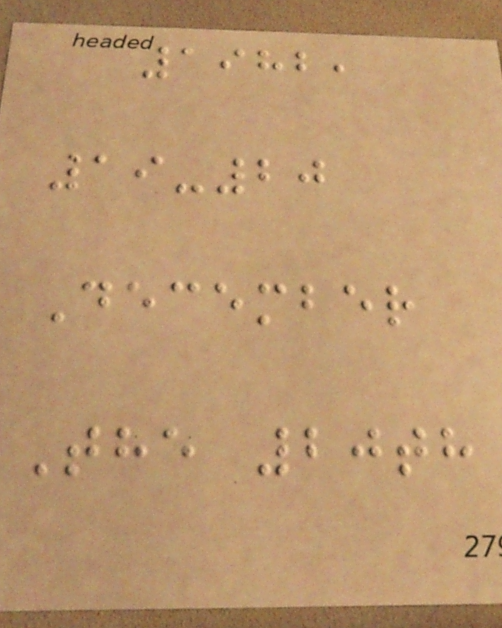1982,
19-20
December
The 20th
